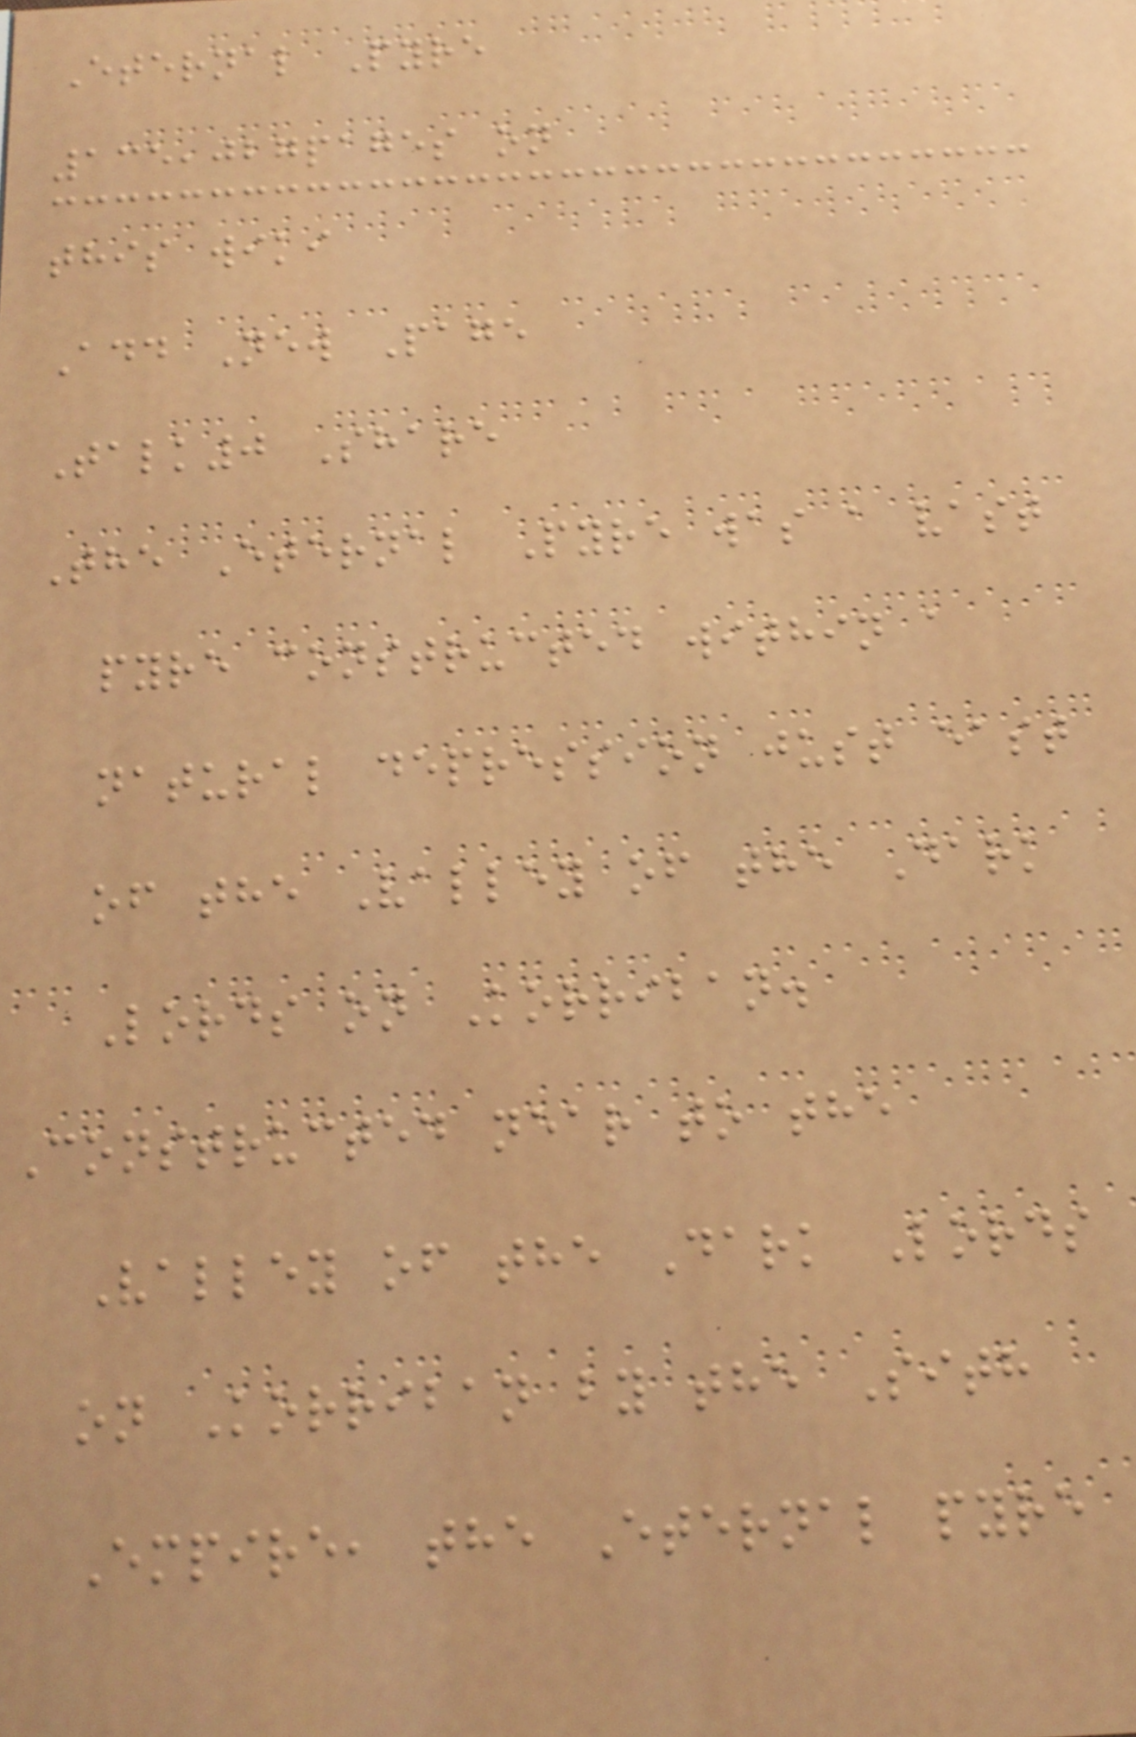Eternal Pyre
135,027pages on
this wiki
Add New Page
Talk0 Share
The Eternal Pyre was a vast
pyre constructed within a
natural depression just east
of the Valley of the Dark
Lords on Korriban.
Constructed near to the
Valley of the Dark Lords
on Korriban by the Sith
Empire, the Eternal pyre
